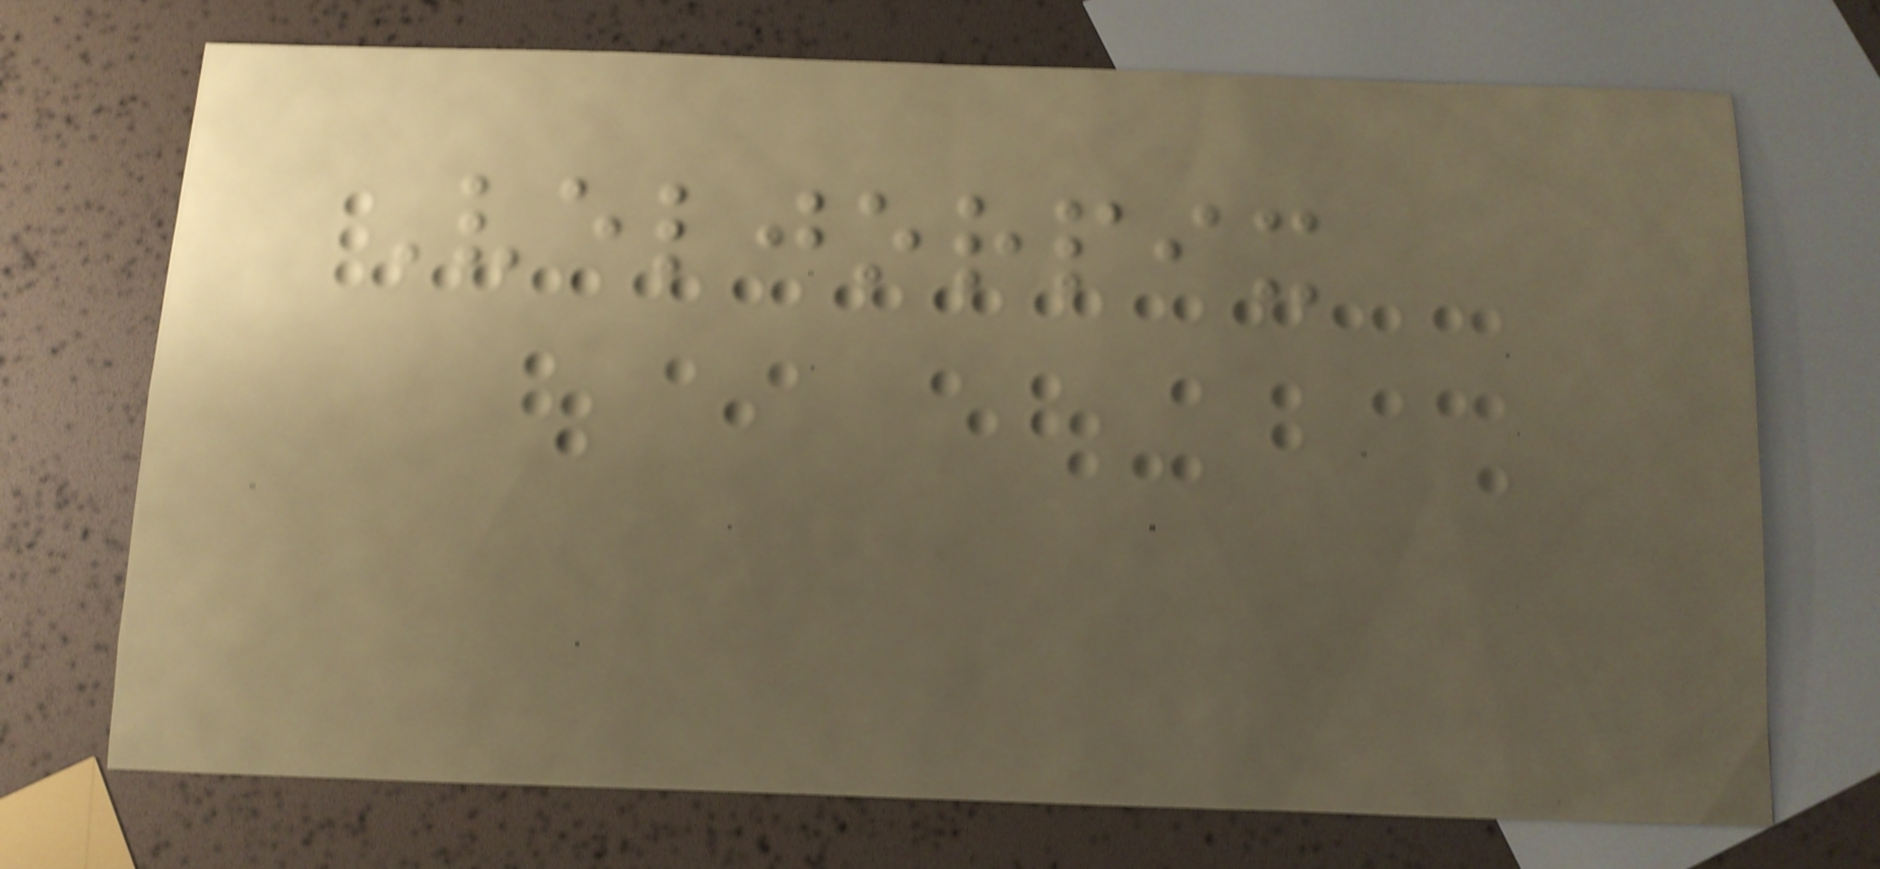Veljorpix
